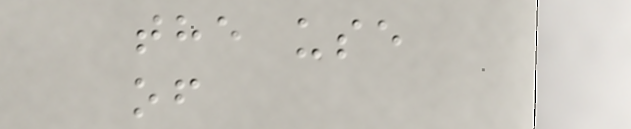the use
of
